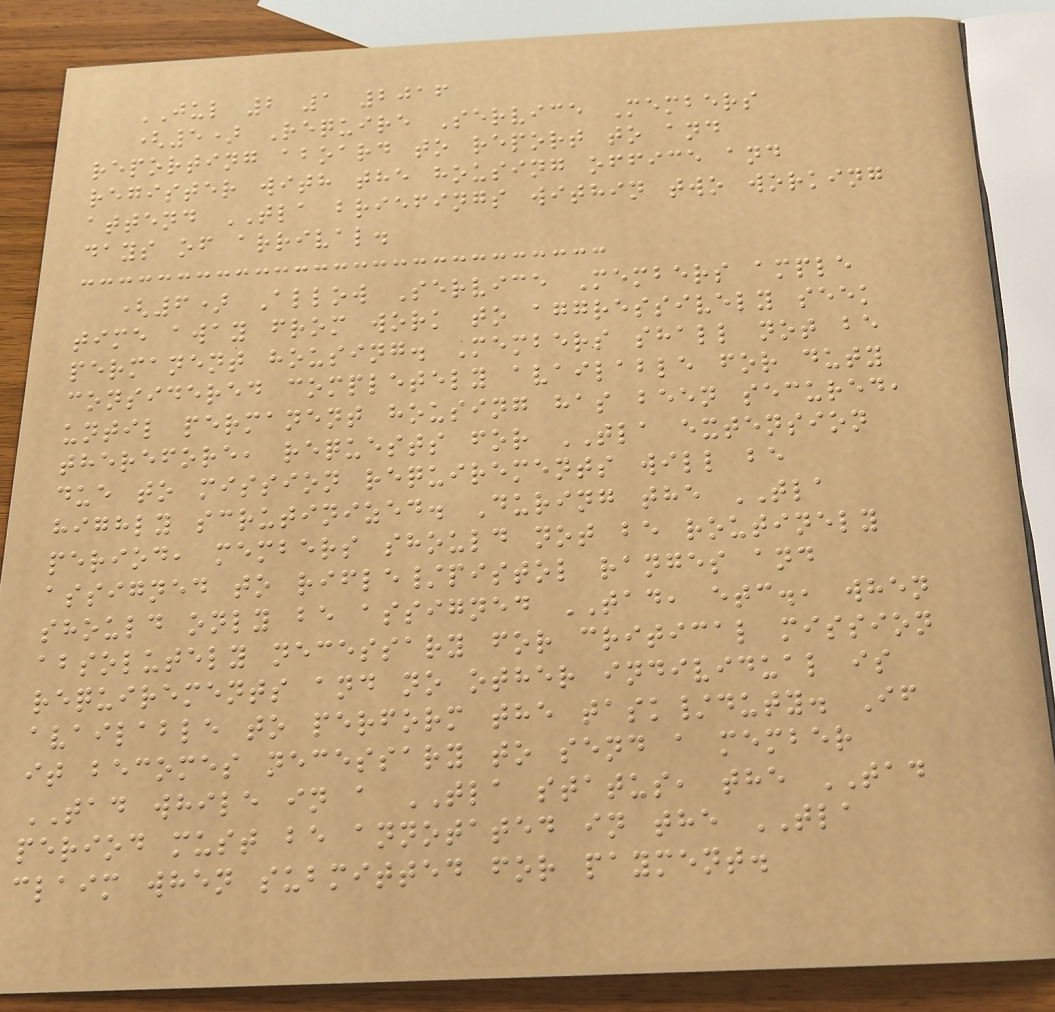JUL 2 1 2016
(5) Require Service Members
reporting aboard to report to and
register with the housing office and
attend TLA briefings within two working
days of arrival.
(6) Allow Service Members ample
time away from work to aggressively seek
permanent housing. Members shall not be
considered completely available for duty
until permanent housing has been secured,
therefore, requests for TLA extension
due to mission requirements will be
highly scrutinized. During the TLA
period, members should not be routinely
assigned to rifle/pistol ranges and
should only be assigned TAD, etc., when
absolutely necessary for critical mission
requirements and no other individual is
available to perform the task/duty. If
it becomes necessary to send a member
TAD while in a TLA status, the TAD
period must be annotated in the TLA
claim when submitted for payment.
